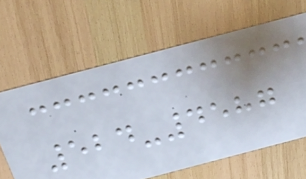524-4587
